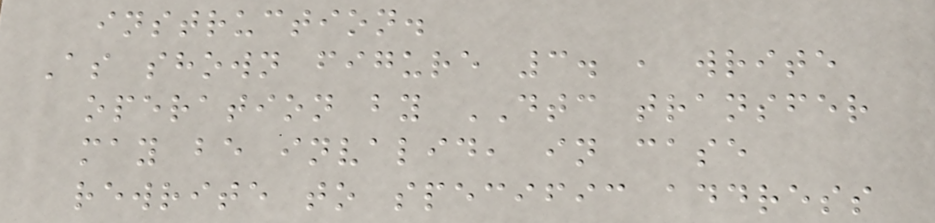instruction.
As shown figure 3. , write
operation by DTC transfer
may be invalid, in case
rewrite to specific address
